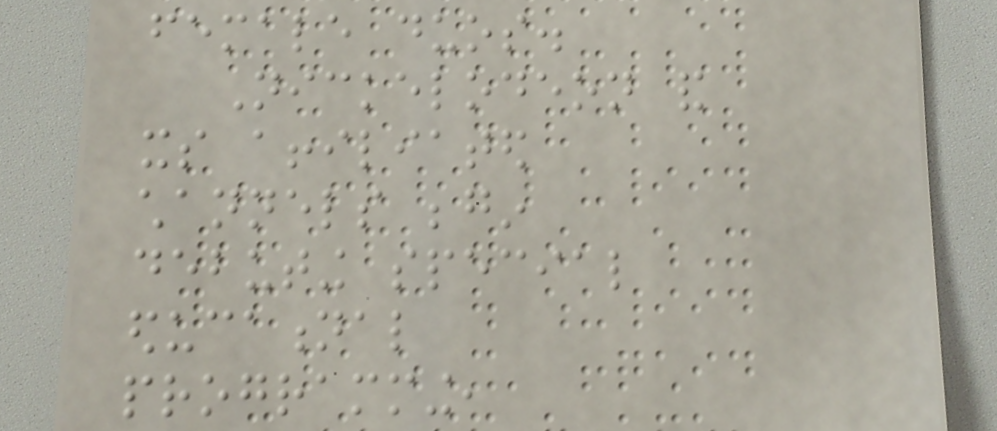female duos.
Nickelodeon and
its affiliated
channels begin
debuting special
educational
programming,
